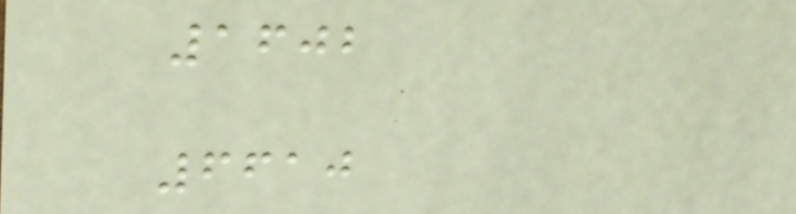1602
6610
